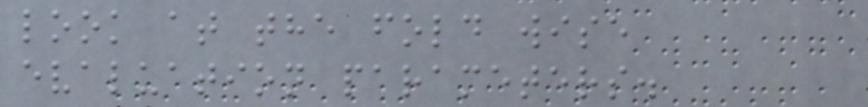look at the fold wise
evaluation parameters.
